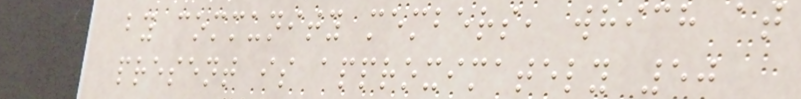by community members, which at
present is approximately 50
